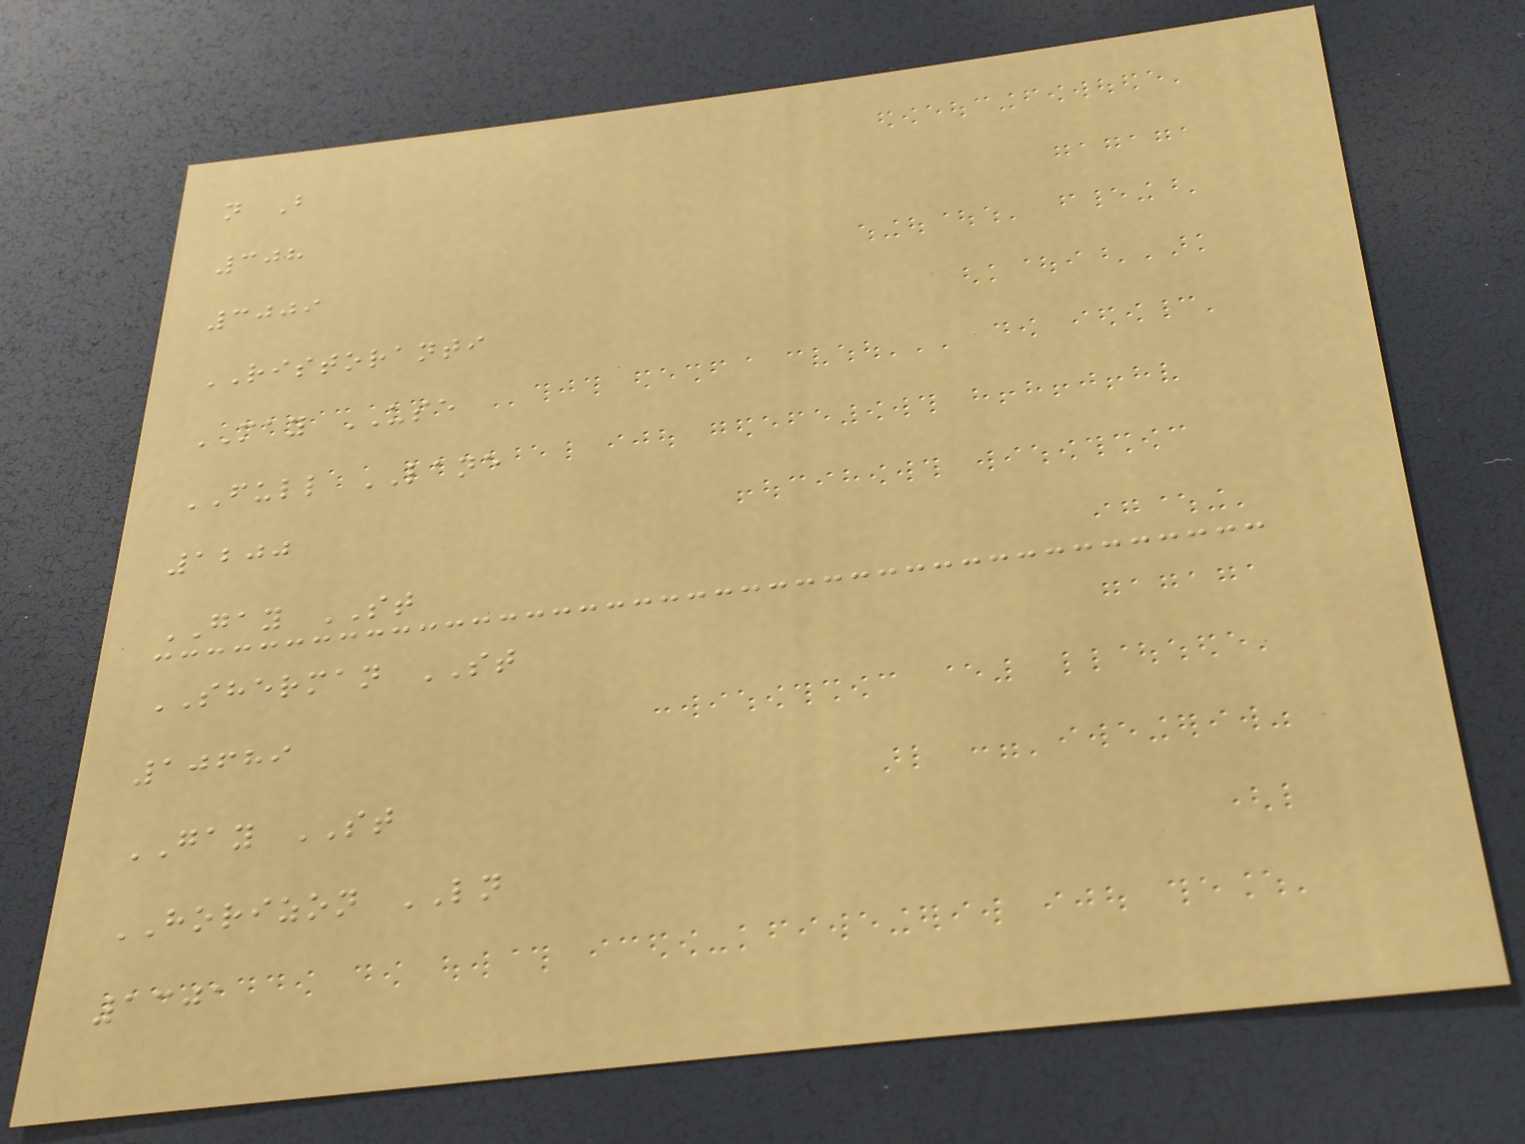n B
308
3009
RISTORANTI
MAY USE
FULL LANE
1200
GAY ST
SHERMAN ST
10689
GAY ST
HORIZON LN
1301
